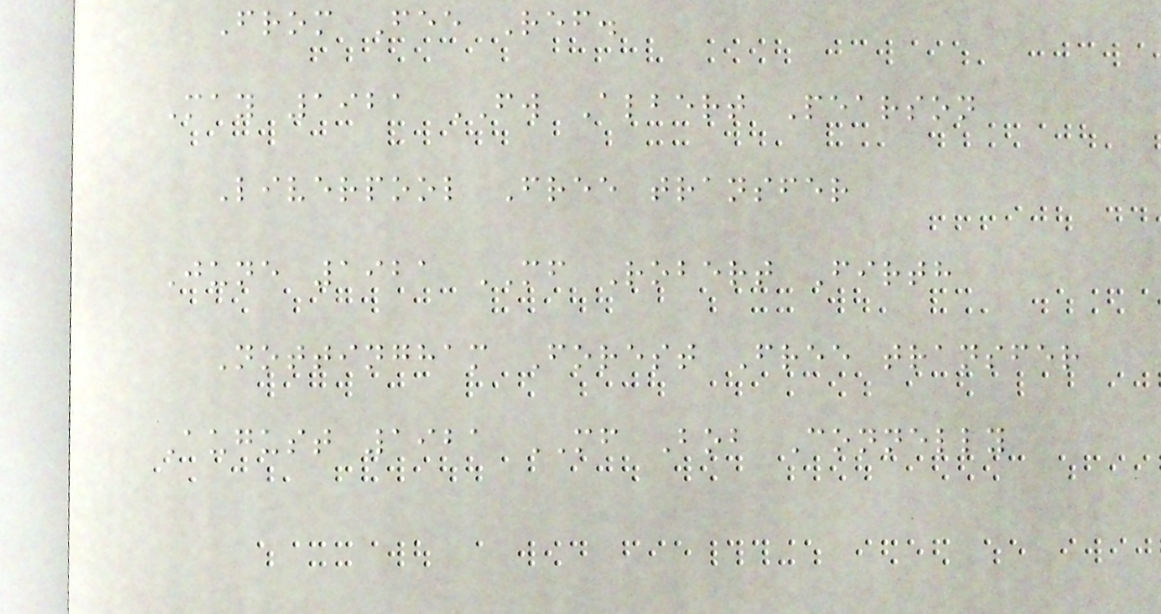From Fee Ref.
May 1921 FW Albert Pearson
Liverpool Free transfer
June 1921 MF Robert Firth
Nottingham Forest Free transfer
August 1921 MF Bob Connelly
